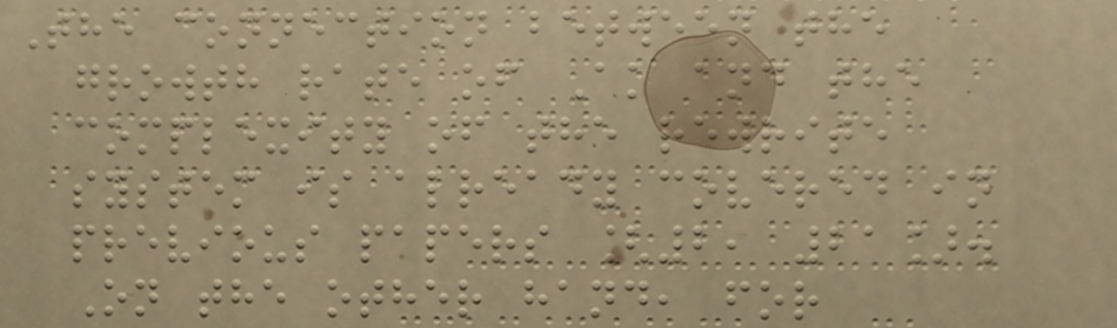The connection between the
growth rate of Ak and the
complexity of the rewrite
system is already covered in
previous papers [2, 21].
On the other hand, for
